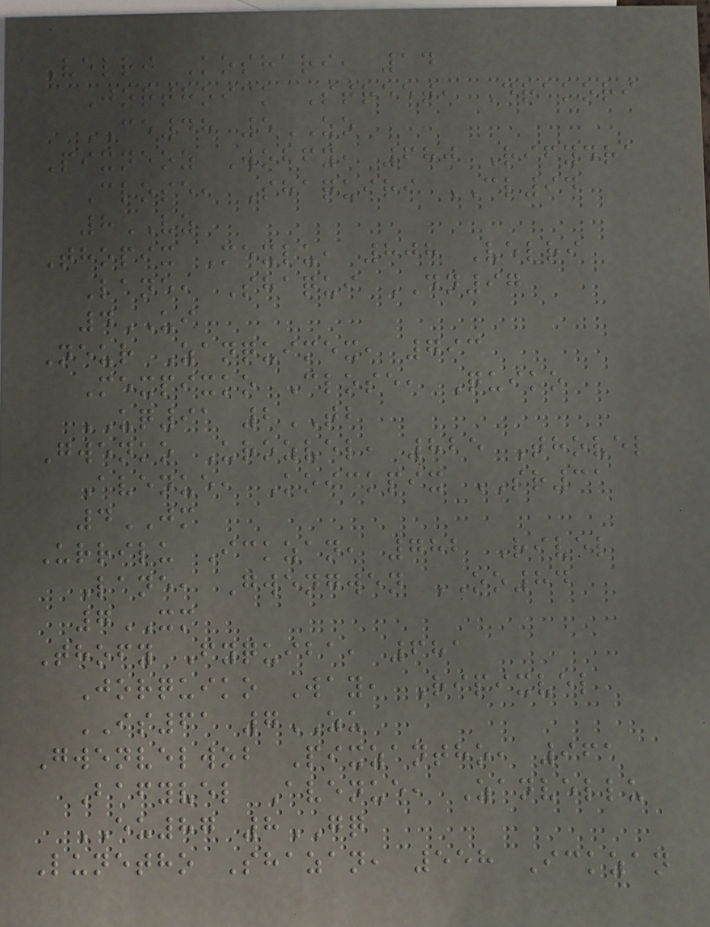Velri Koshari, 14
Jorthoick Street, Drakori
CE48 5ZO
Pixneoz Wobfy, 680 Rifydra
Close, Shaquiri CL94
8VZ
Thopix Mexlu, 808 Velri
Lane, Shaqui DN97
4UI
Neur Zanquimex, 793
Mexpixko Close, Quiko
UQ91 2TB
Gwenko Urozvel, 825 Thovel
Avenue, Koickpix SR31
4JM
Urrilu Ickzan, 782 Rivel
Lane, Gwengwen OO84
7XM
Thofy Fyquiba, 681
Jorquiko Way, Ripixvel
IS61 7ZU
Gwenvelwob Pixzantho, 961
Bafyvel Avenue, Zanvellu
EU87 8GQ
Lunetho Shazan, 558 Ickzan
